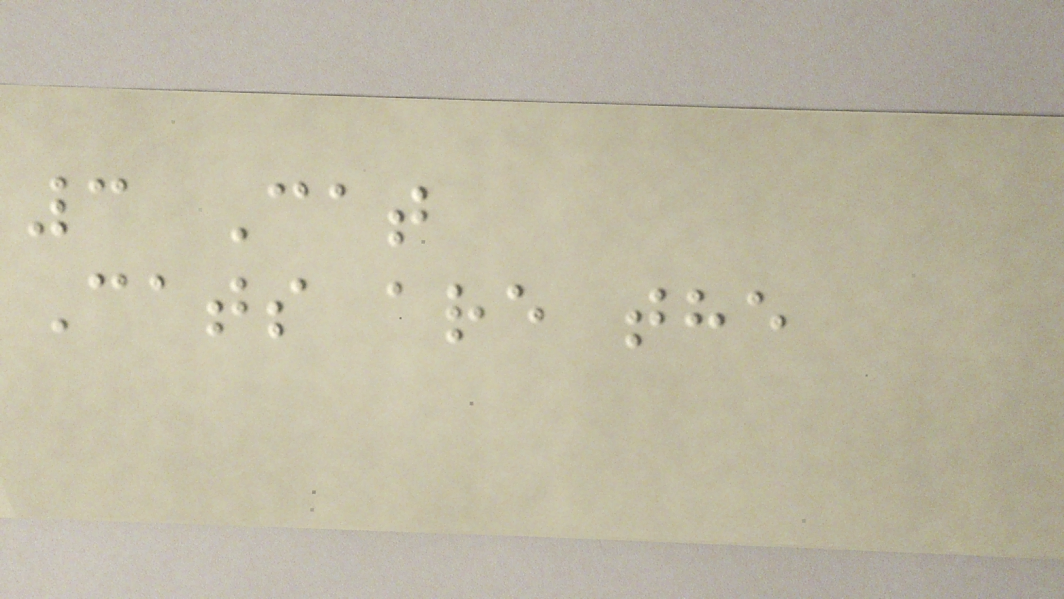3 Cat
Cats are the
